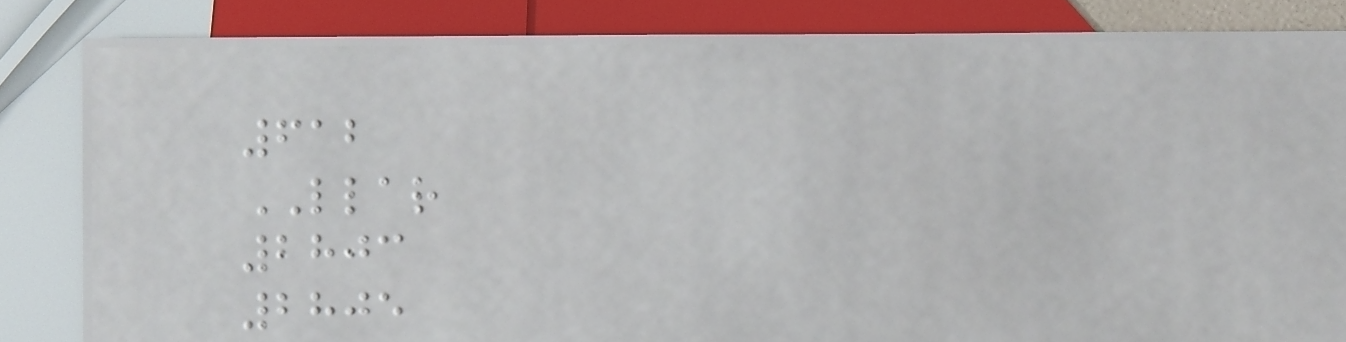612
LLAR
2803
2805
